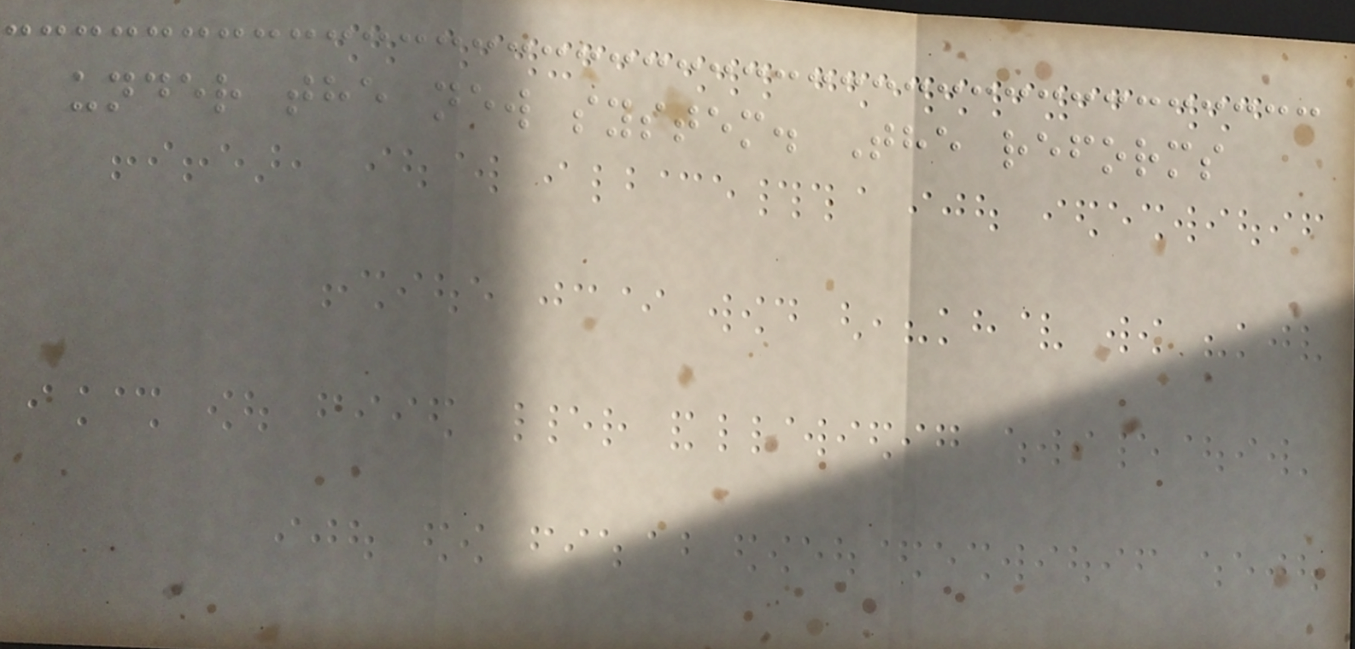under the new system. The reforms
